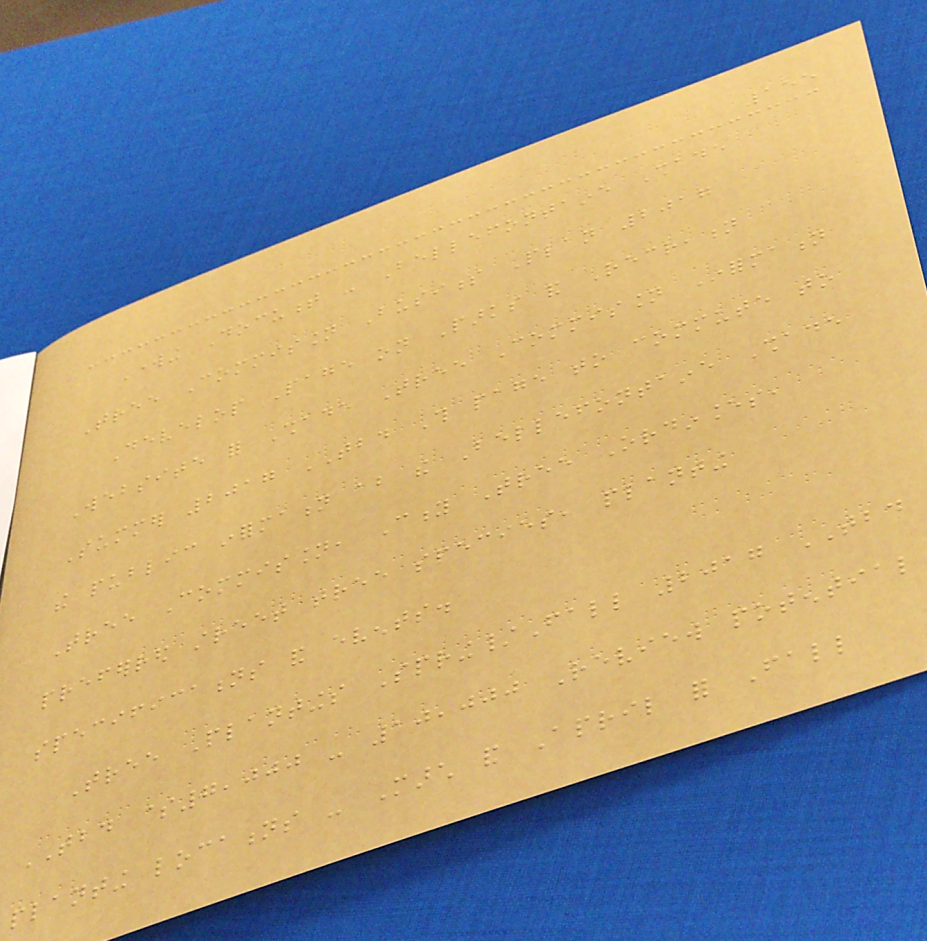155
Working Document - Bellefontaine Shade
Tree Commission Business Plan 2017
Develop Page on Parks and Recreation
Website for Shade Tree Commission Information
Summer 2017 TBD This page to commute to
the public information about the Bellefontaine Shade
Tree Commission, City Tree Ordinances,
preferred street tree species, planting
specifications and events.
Tree Plantings Spring/Fall 2017 TBD
TBD $7,000 - 10,000 Review potential
planting locations - March and April for Fall
